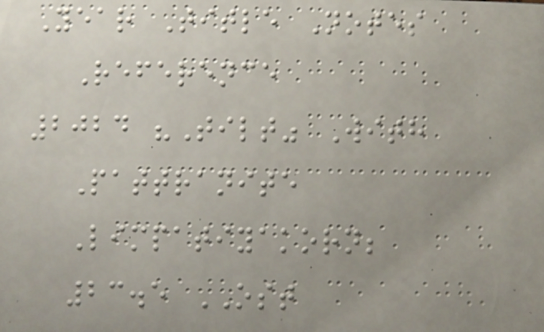Year Title Notes
Reference
2024 "Tilt" With
Pattranite
Limpatiyakorn;
23.5 OST
